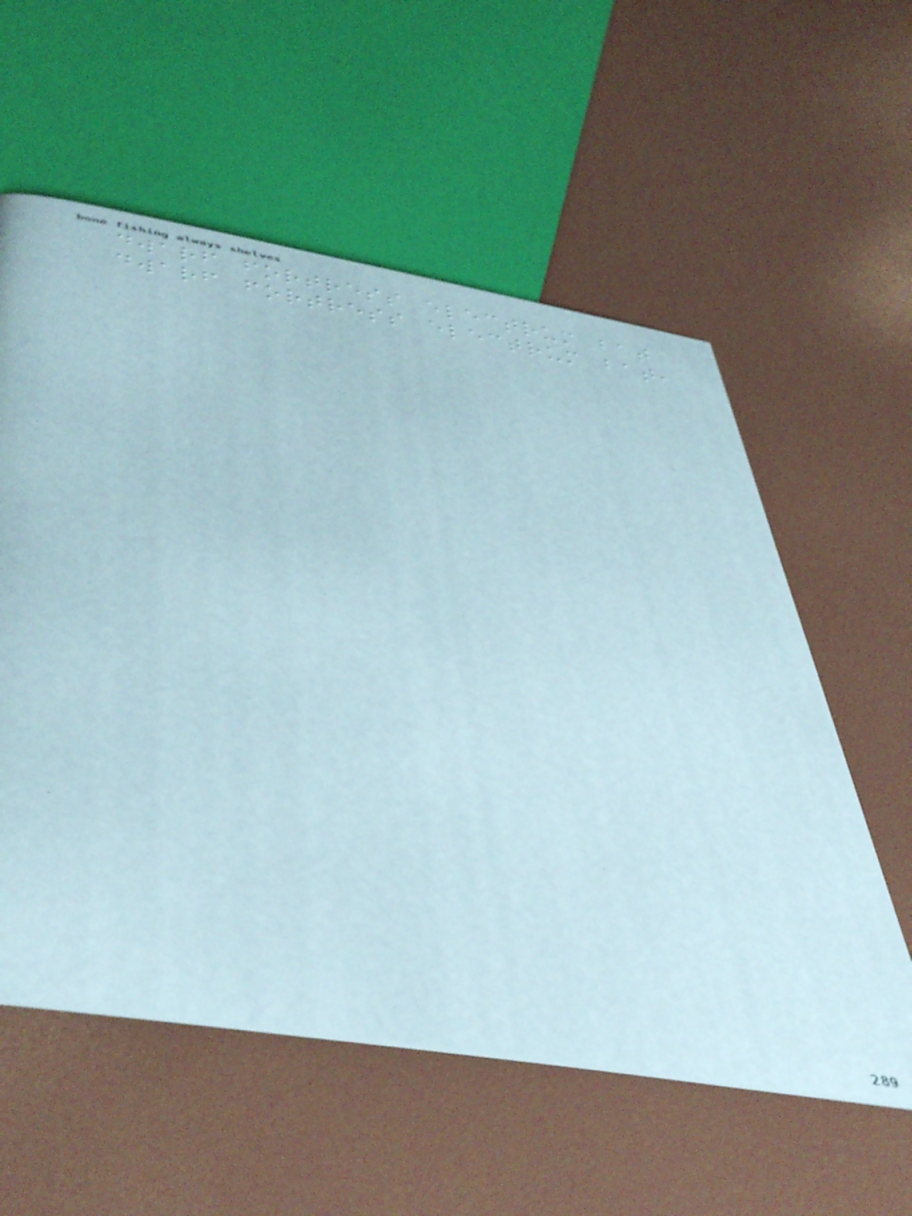dwarf fortress electrum bat
dwarf fortress electrum bat,
